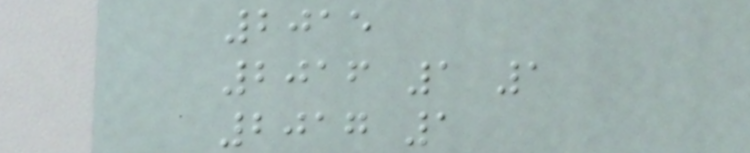2015
2016 1 1
2017 1
